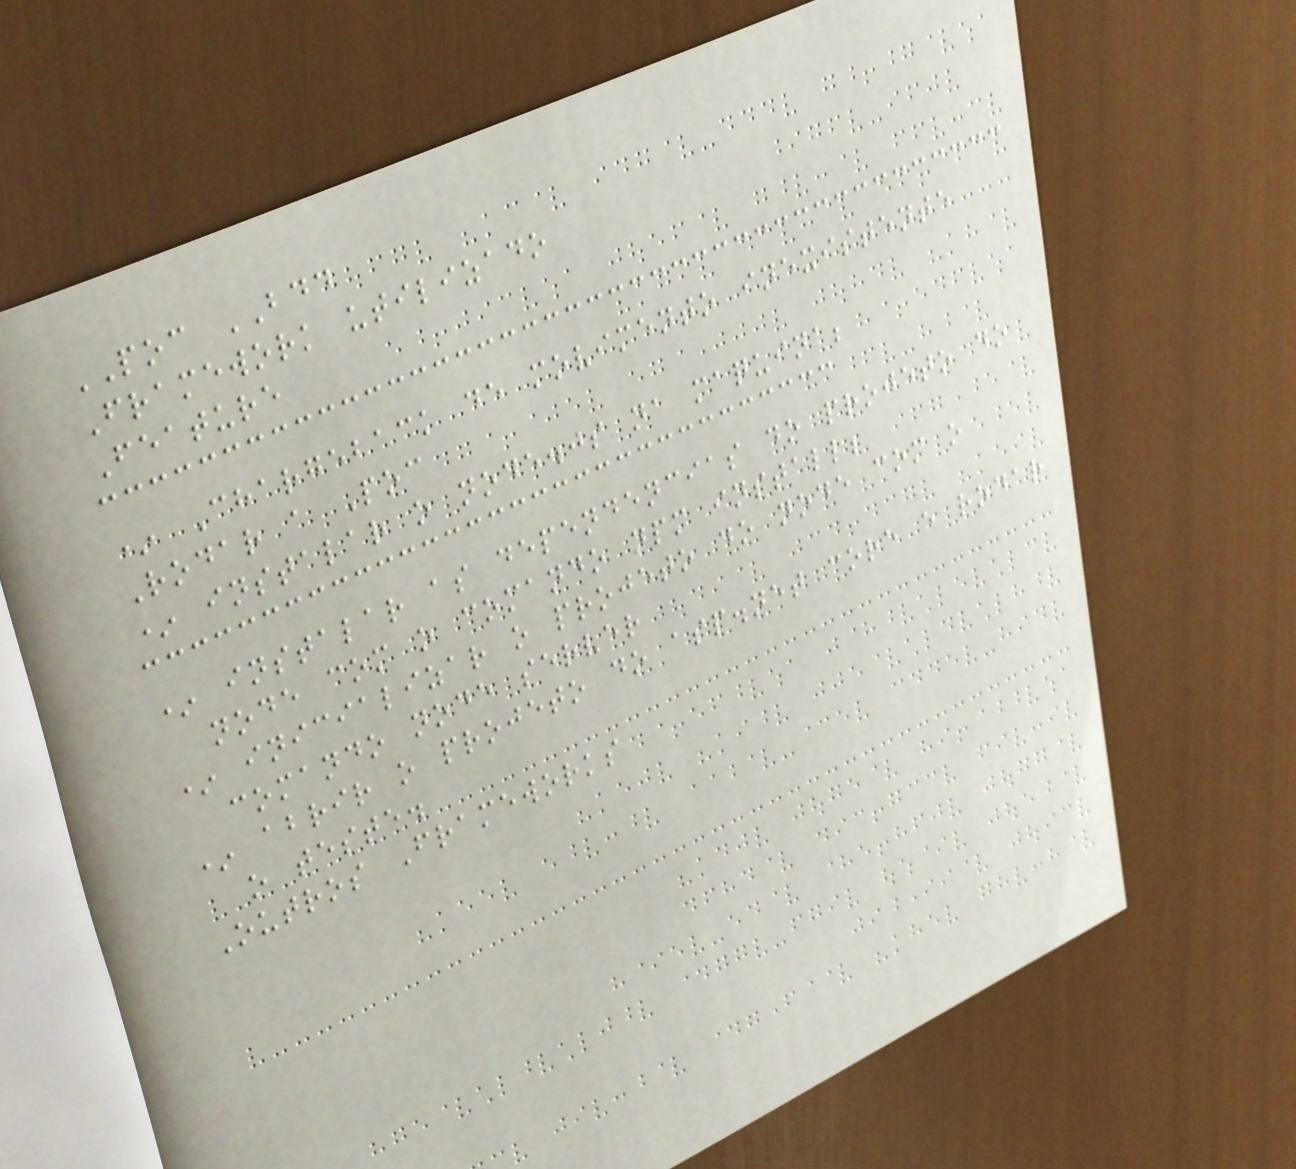POC BDD
Framework utilizado
Feature
* Chargeback de movimento inexistente
Rodar a Poc
* instalar o node.js na maquina;
* instalar as dependencias do projeto do
node com o comando npm install;
* inicializar o projeto do node com o
comando node server
* abrir o projeto do asp.net core e rodar
o teste.
Outros Frameworks
